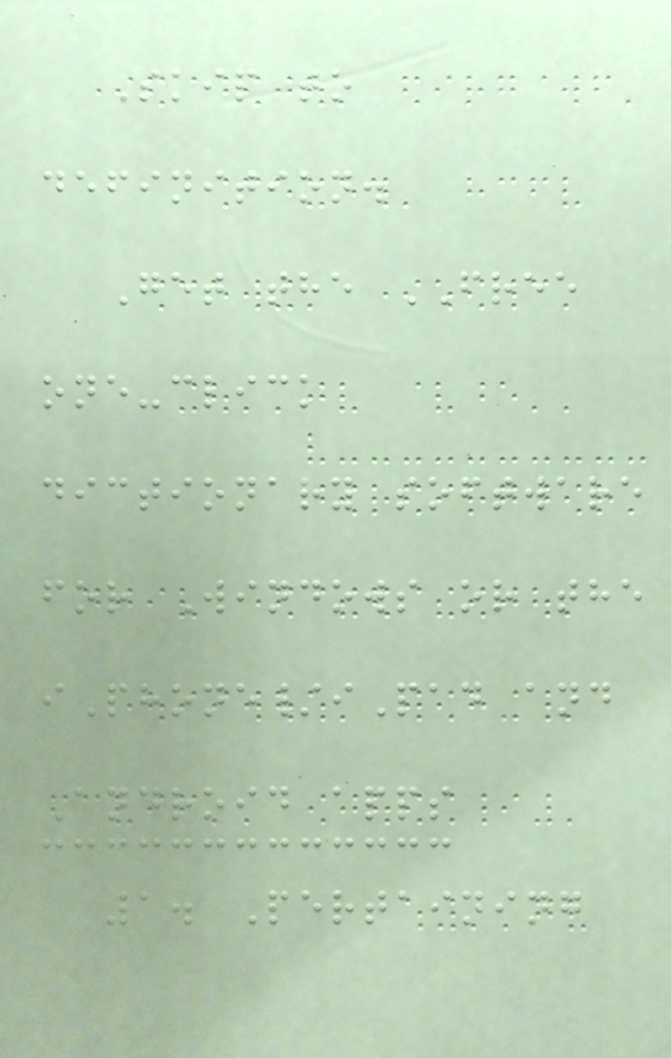Skip to
definition.
Get the FREE
one-click
dictionary software
for Windows or the
iPhone/iPad and
Android apps
1. Pertaining
